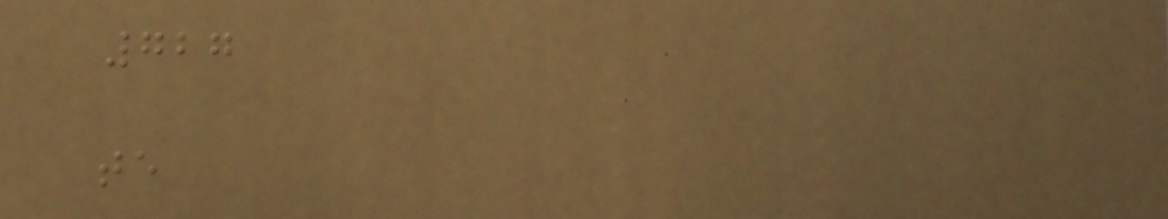727
te
